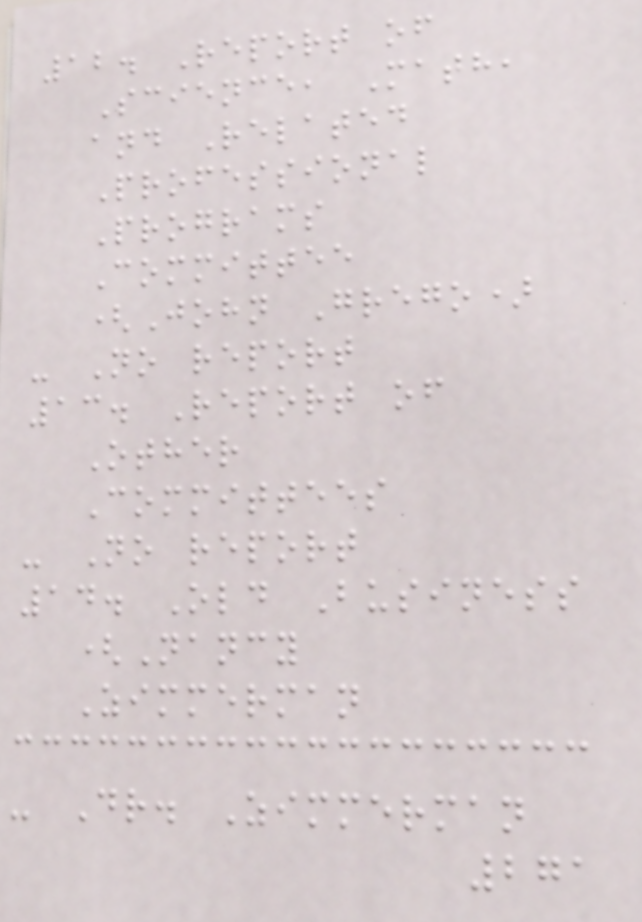12. Report of
Science, Math,
and Related
Professional
Programs
Committee
(John Grego)
- No report
13. Report of
Other
Committees
- No report
14. Old Business
(Nancy
Zimmerman
- Dr. Zimmerman
271
